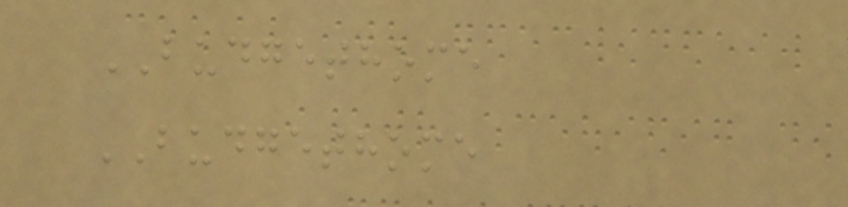BUDGETHOME
BUDGETHOME
